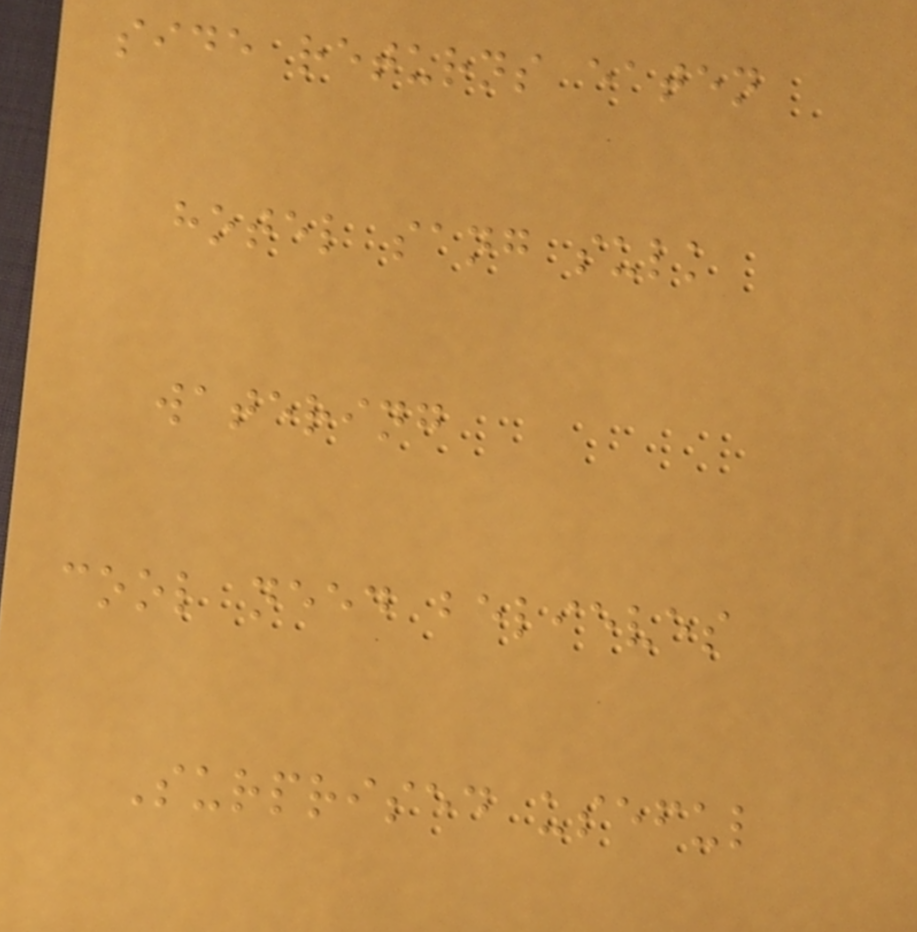side returns eaten
hotel sang sulk
watering
cool need believes
Surprised useful
